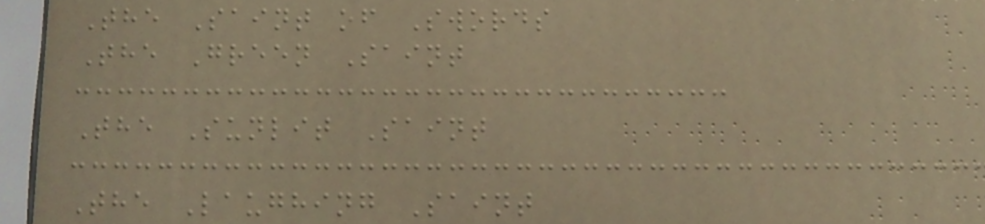The Saint of Swords
The Green Saint
The Sunlit Saint
The Laughing Saint
